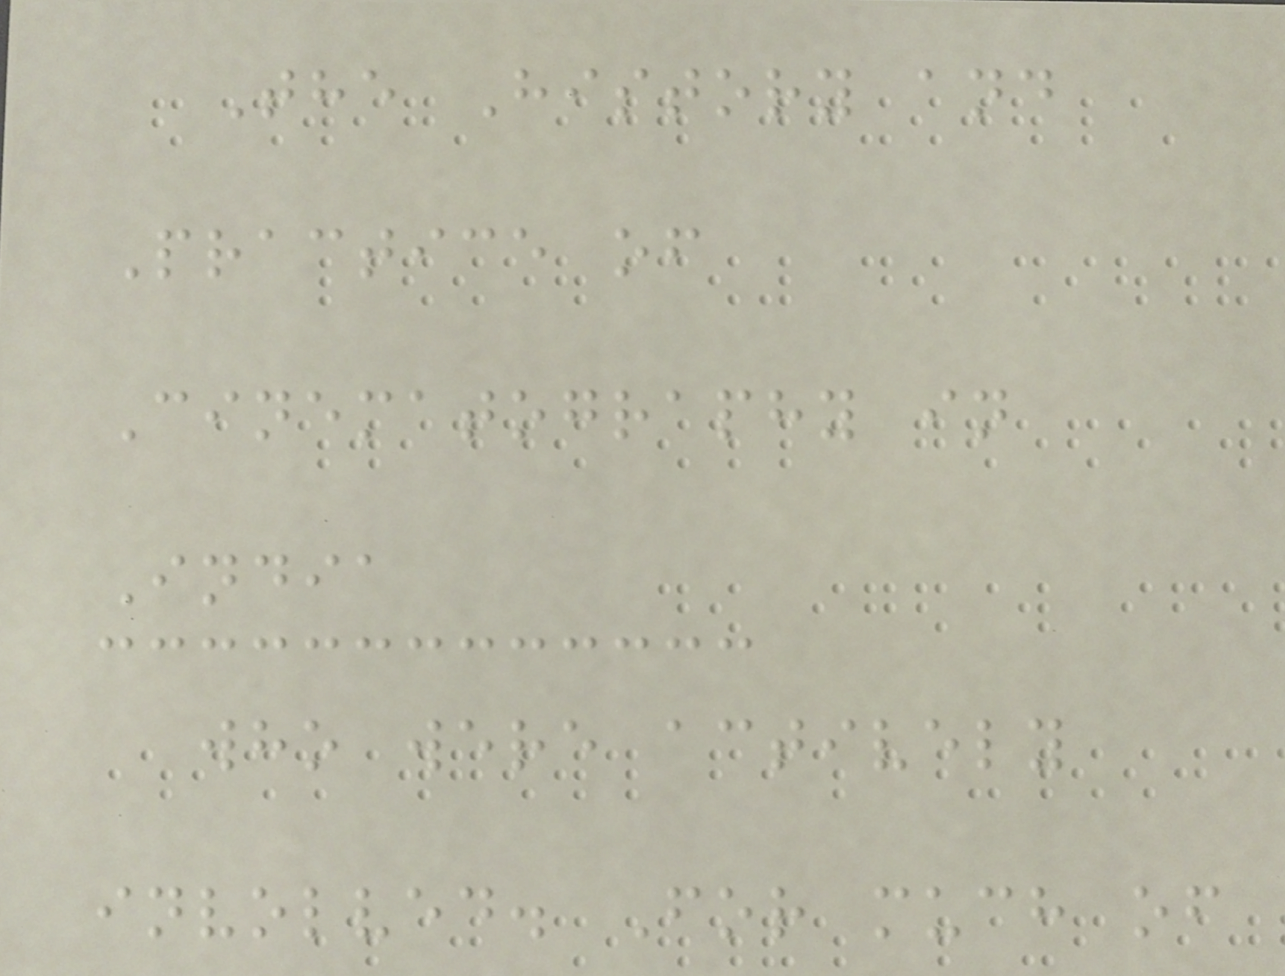The History and
Practice of
Cinematography in
India
who were actively
involved. For much of
